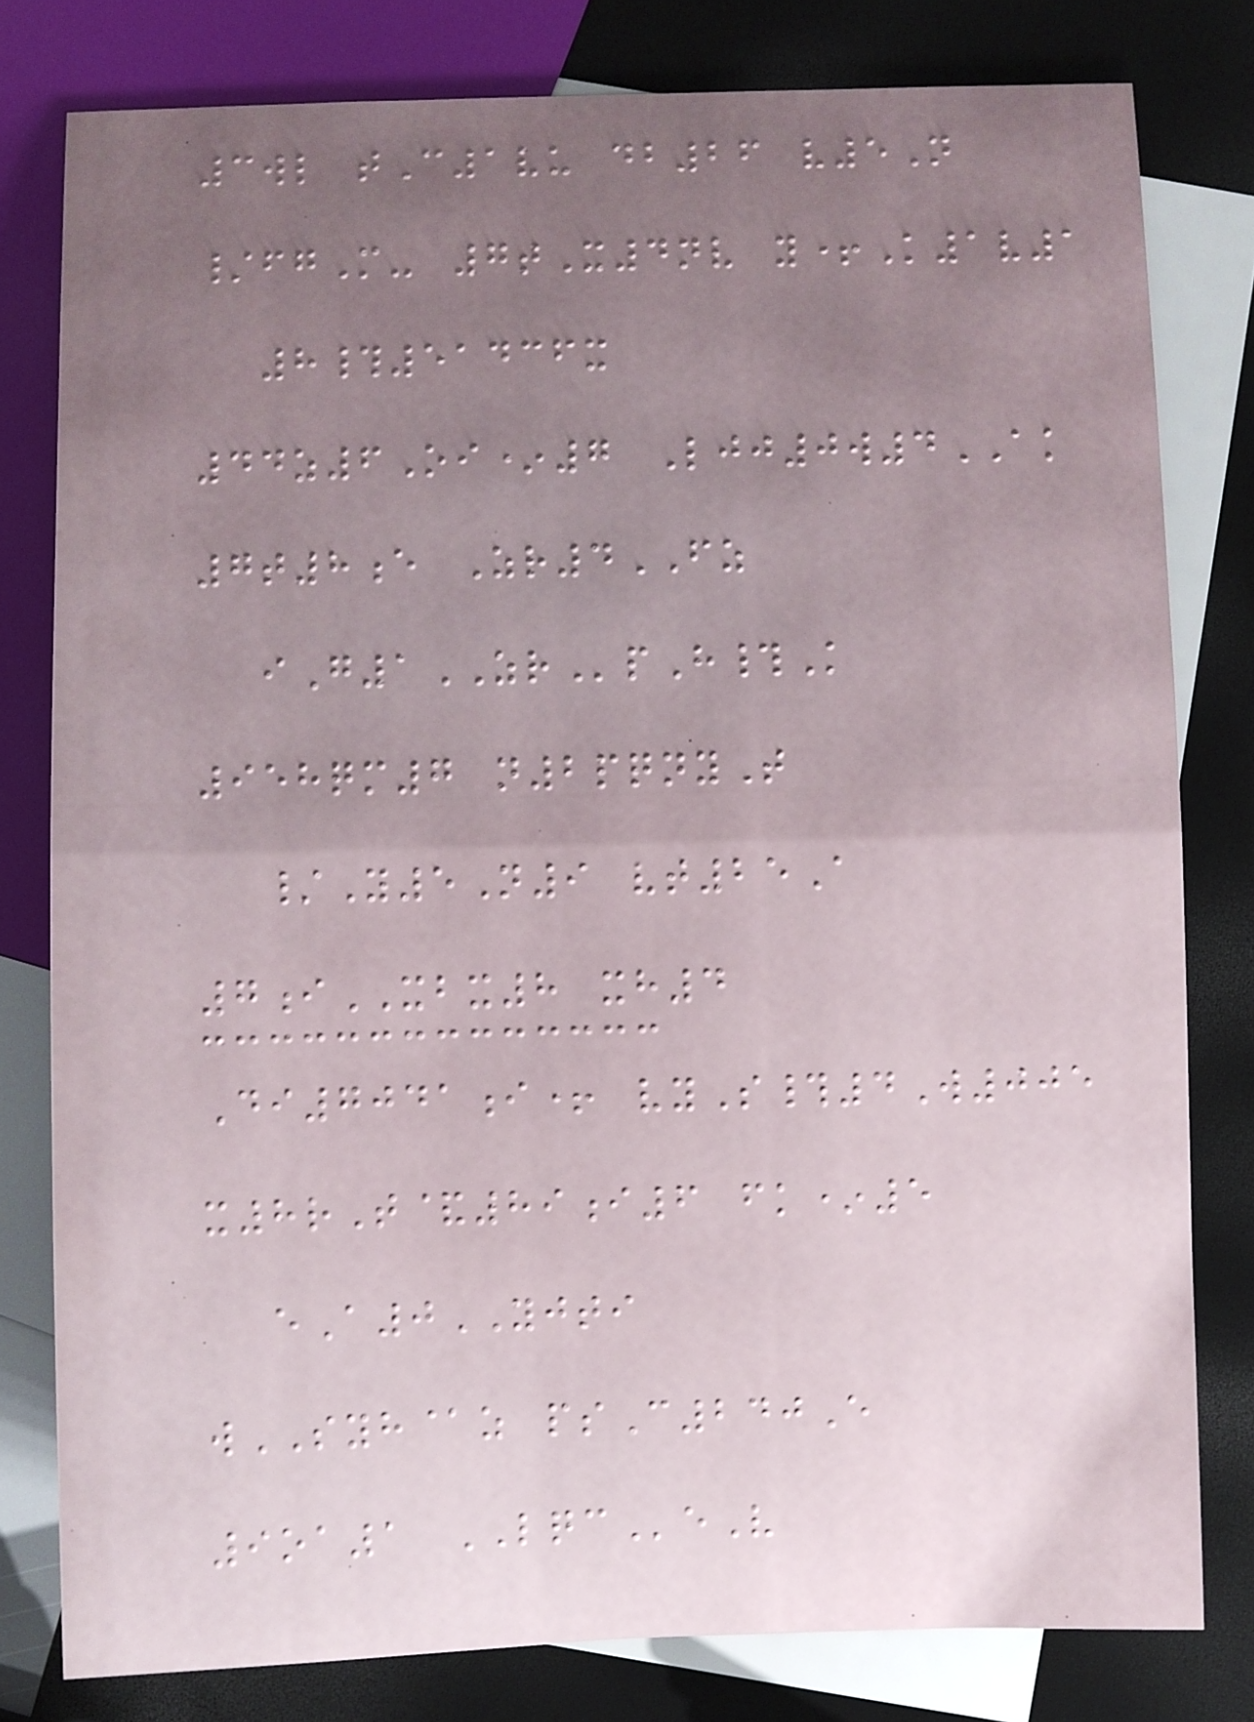3wl tC1vu db26 v5N
/fgM- 7tX4nv y+K1v1
8#51436x
44z6Oi*7 Ljj0w4AK
7t8e Zr4FZ
iG1ZRpH#K
958qm7 n2pqnyT
/Y5N9 vt25A
7iXBX8 xh4
Di7041i+ vyS#4W005
x8rT&89i6 fk*5
eA0YJTI
wSYH@z psC240E
9oa1 LQCeV
